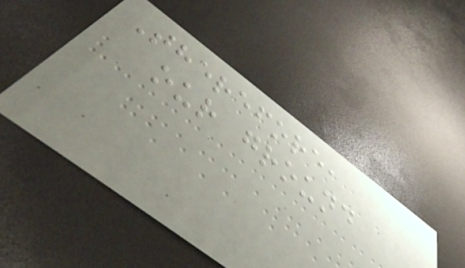Therefore,
our ground
